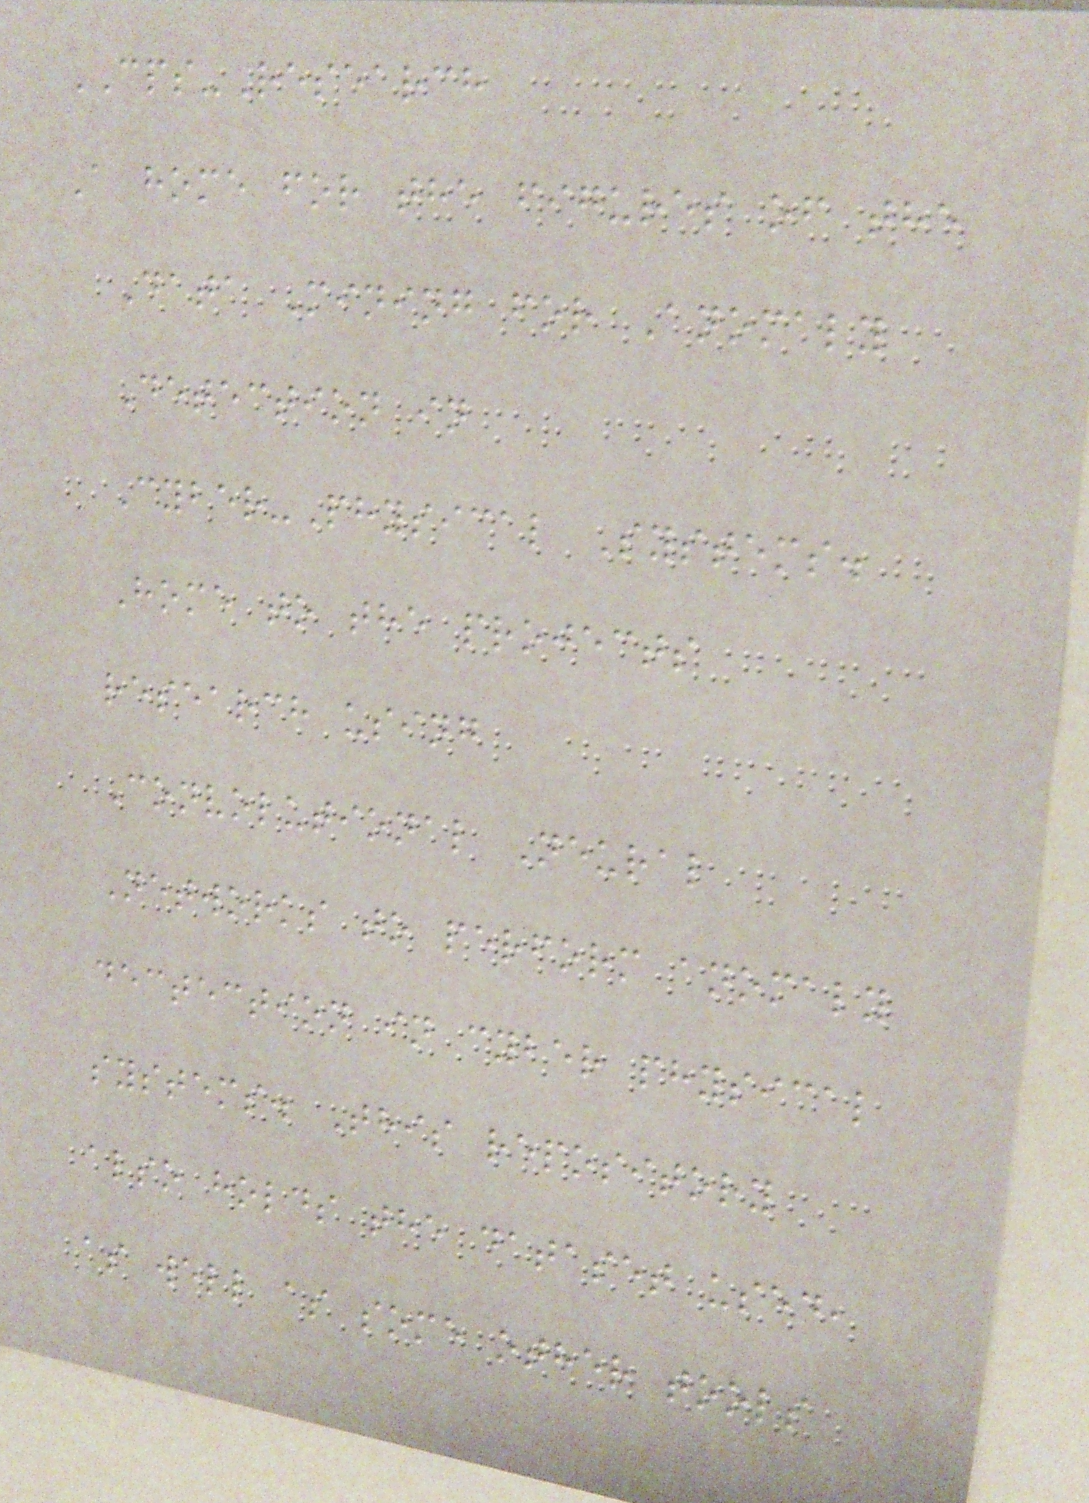CPS-Research
A home for the figures of the
Data Mining for Anomaly
Detection in
Cyber-Physical Systems.
Home to the projects
research using
Convolutional Neural
Networks to perform anomaly
dectection in cyber physical
systems. This repository
also holds the dataset used,
as well as some other tools
